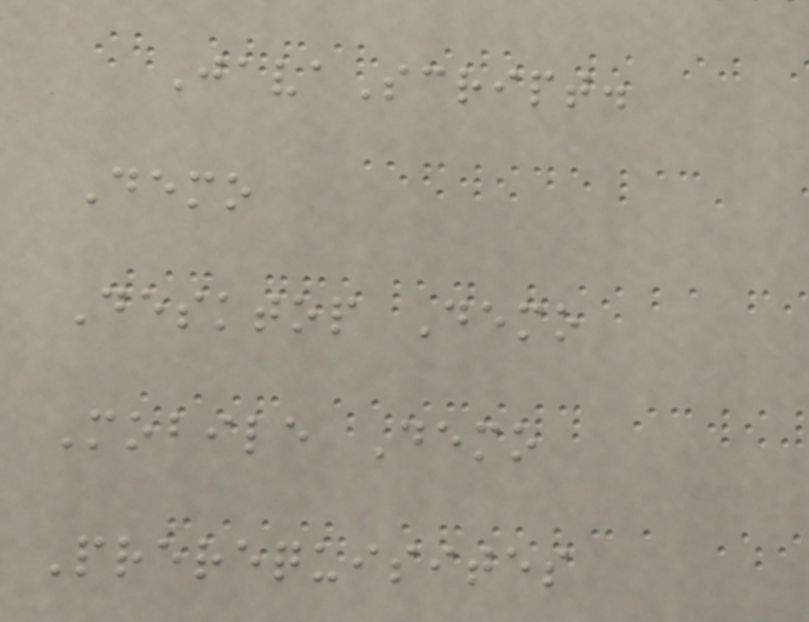JavaScript.
Demo
Desktop Demo
Mobile Demo
Prerequisites
